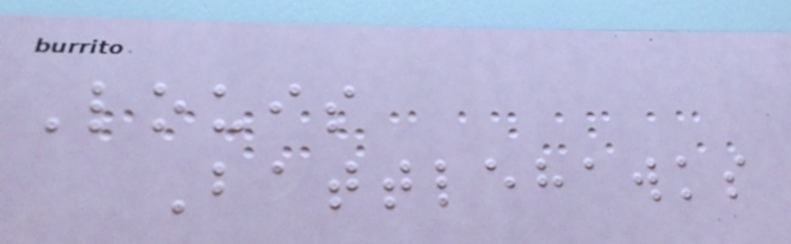Louis
Battlehawks
